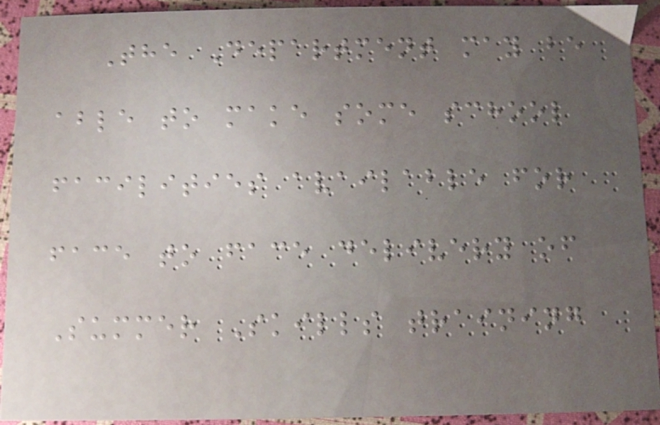The Department may be
able to make some school
facilities available for
face to face delivery of
Summer Skills training
